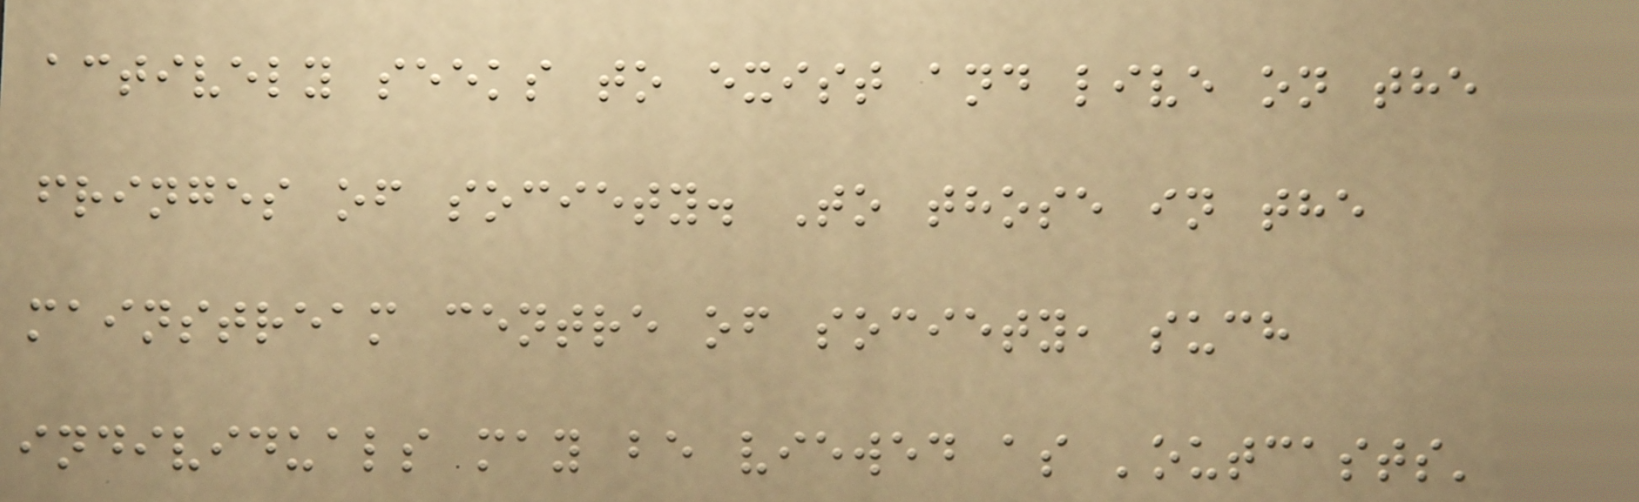actively seeks to exist and live on the
fringes of society. To those in the
mainstream centre of society, such
individuals may be viewed as 'outcasts'
